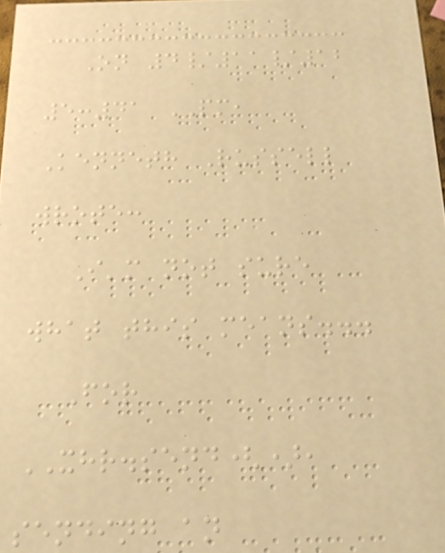On 4/11/12
5:41 PM,
Kenneth Russell
wrote:
I'm not sure
what this means...
For
XHR.send(),
sending an
